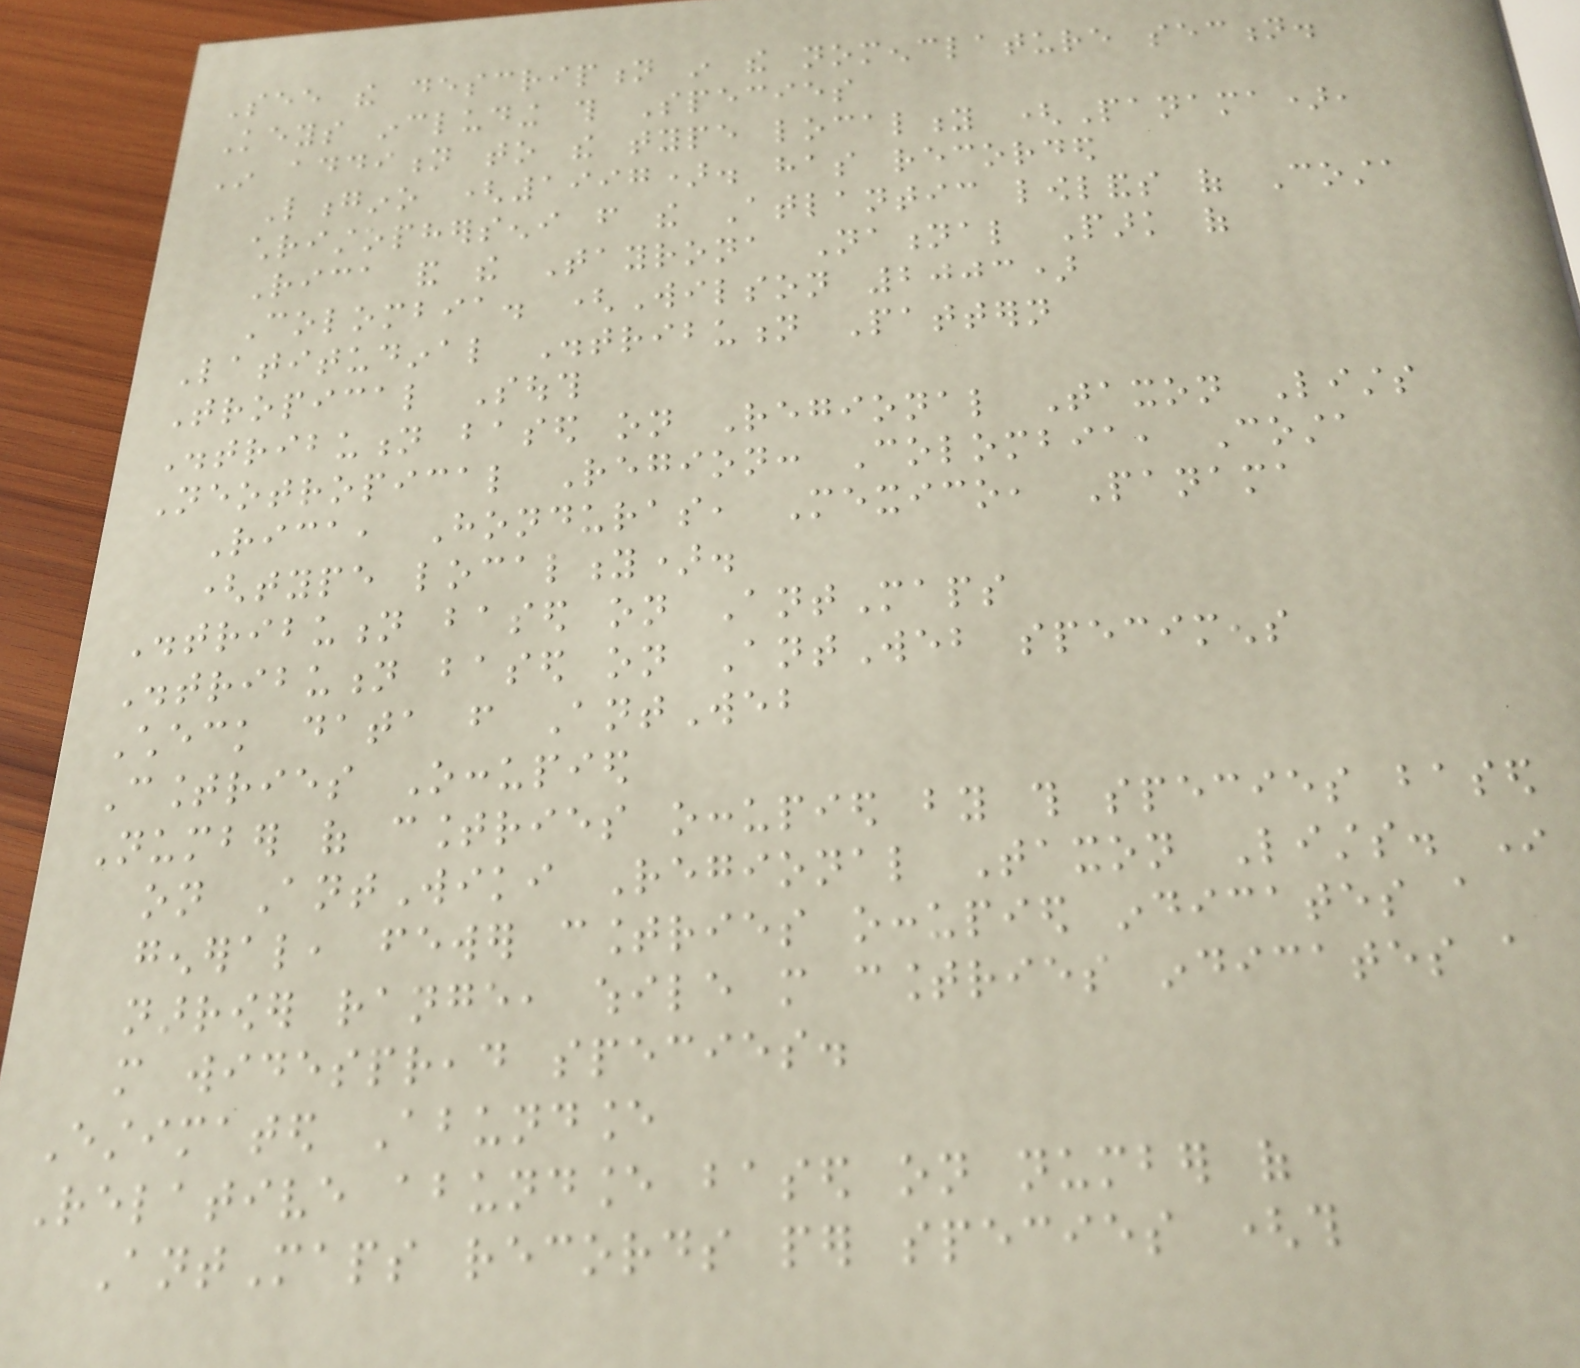See the description in the nomenclature section.
Keys including this Species
In addition to the type locality (Panama),
Longino (1997). has recorded
christopherseni from the Atlantic lowlands of Costa
Rica and the Tayrona National Park of
Colombia. (Wilson 2003)
Latitudinal Distribution Pattern
Tropical South
Distribution based on Regional Taxon Lists
Neotropical Region: Colombia, Costa
Rica, Honduras, Mexico, Panama
(type locality).
Distribution based on AntMaps
Distribution based on AntWeb specimens
Check data from AntWeb
Countries Occupied
Number of countries occupied by this species based
on AntWiki Regional Taxon Lists. In
general, fewer countries occupied indicates a
narrower range, while more countries indicates a
more widespread species.
Estimated Abundance
Relative abundance based on number of
AntMaps records per species (this
